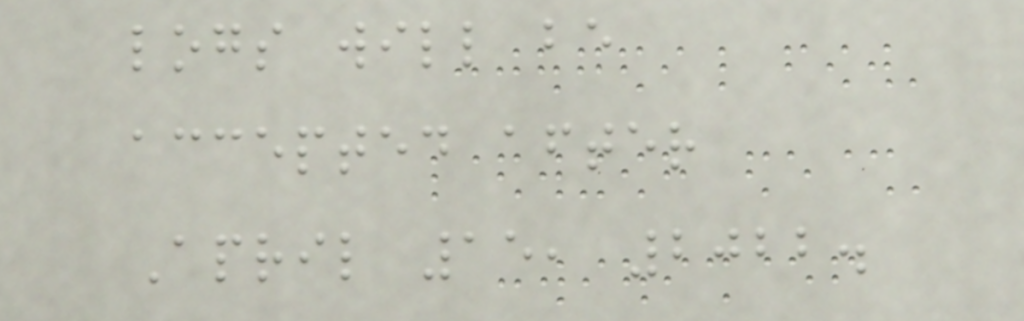logs will be
accepted after
April 15, 2022.
